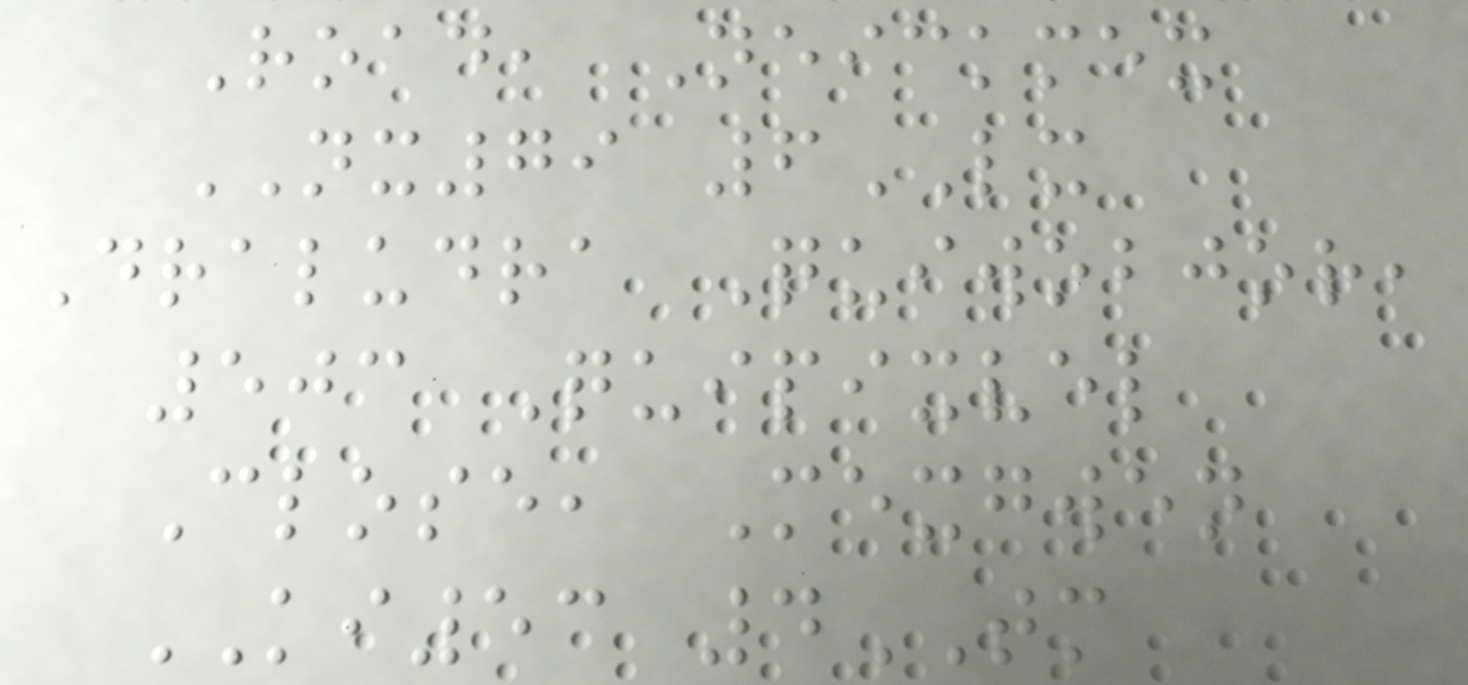Road, Neickmex
NX79 6LX
Draludra Quiwobjor,
503 Quipixvel
Close, Mexgwen
KI53 4TM
